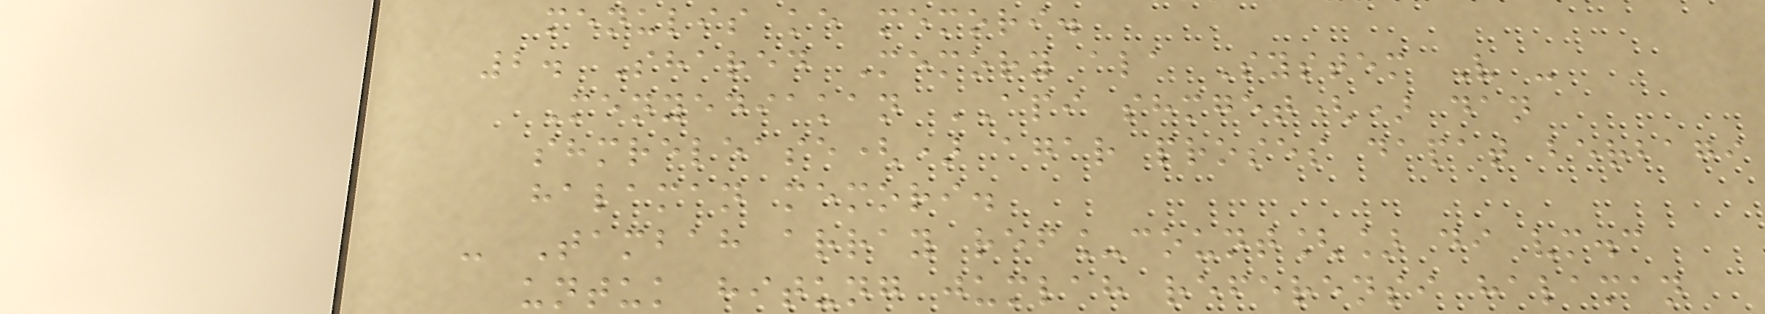menulis ke memori.
2. Shared Memory ala System V -
Menyediakan API shmget() dan
shmrelease() agar proses dapat berbagi
halaman memori.
- Tambah array ref_count[] di vm.c
untuk hitung jumlah referensi halaman
